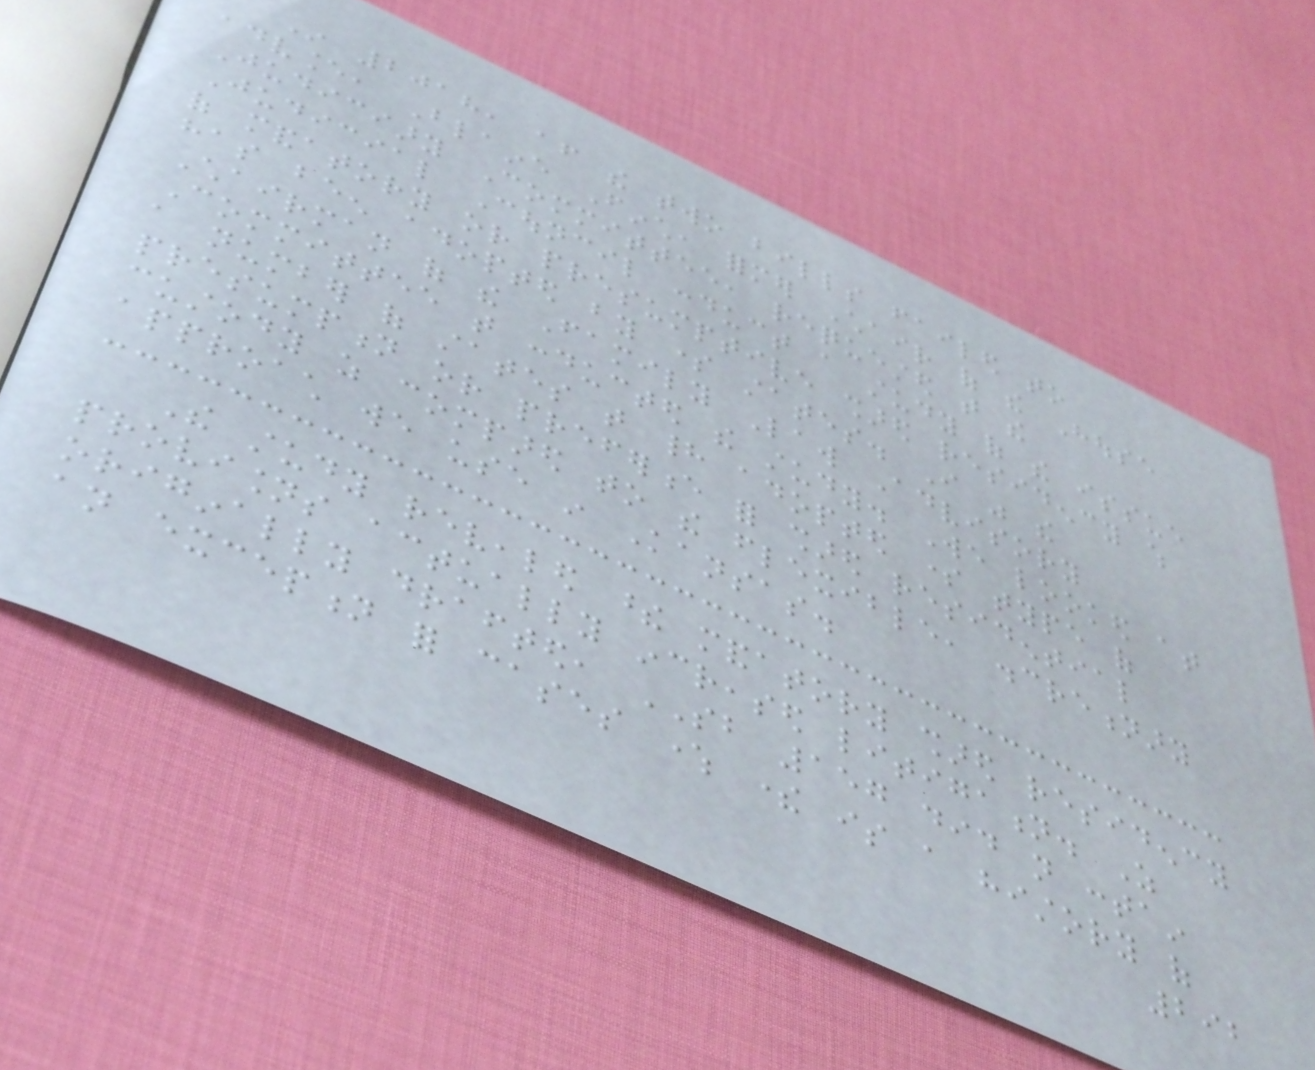In 2018, after the two bills failed to
advance, Blaine Finch, former Chair of the House
Judiciary Committee, requested that the
Judicial Council conduct a study of the issue
of mandatory or presumptive shared residency which
has been adopted by some states. I was the
Chairman of the Family Law Advisory
Committee that conducted the study. We looked at
a number of states that had adopted some type of
presumption or preference for shared residential
custody as compared to the flexible, discretionary
approach we use in Kansas.
The study revealed these mandatory shared residency
provisions actually increased litigation. As
originally drafted, SB 157 did not contain
an exception for cases where there is a history of
292
